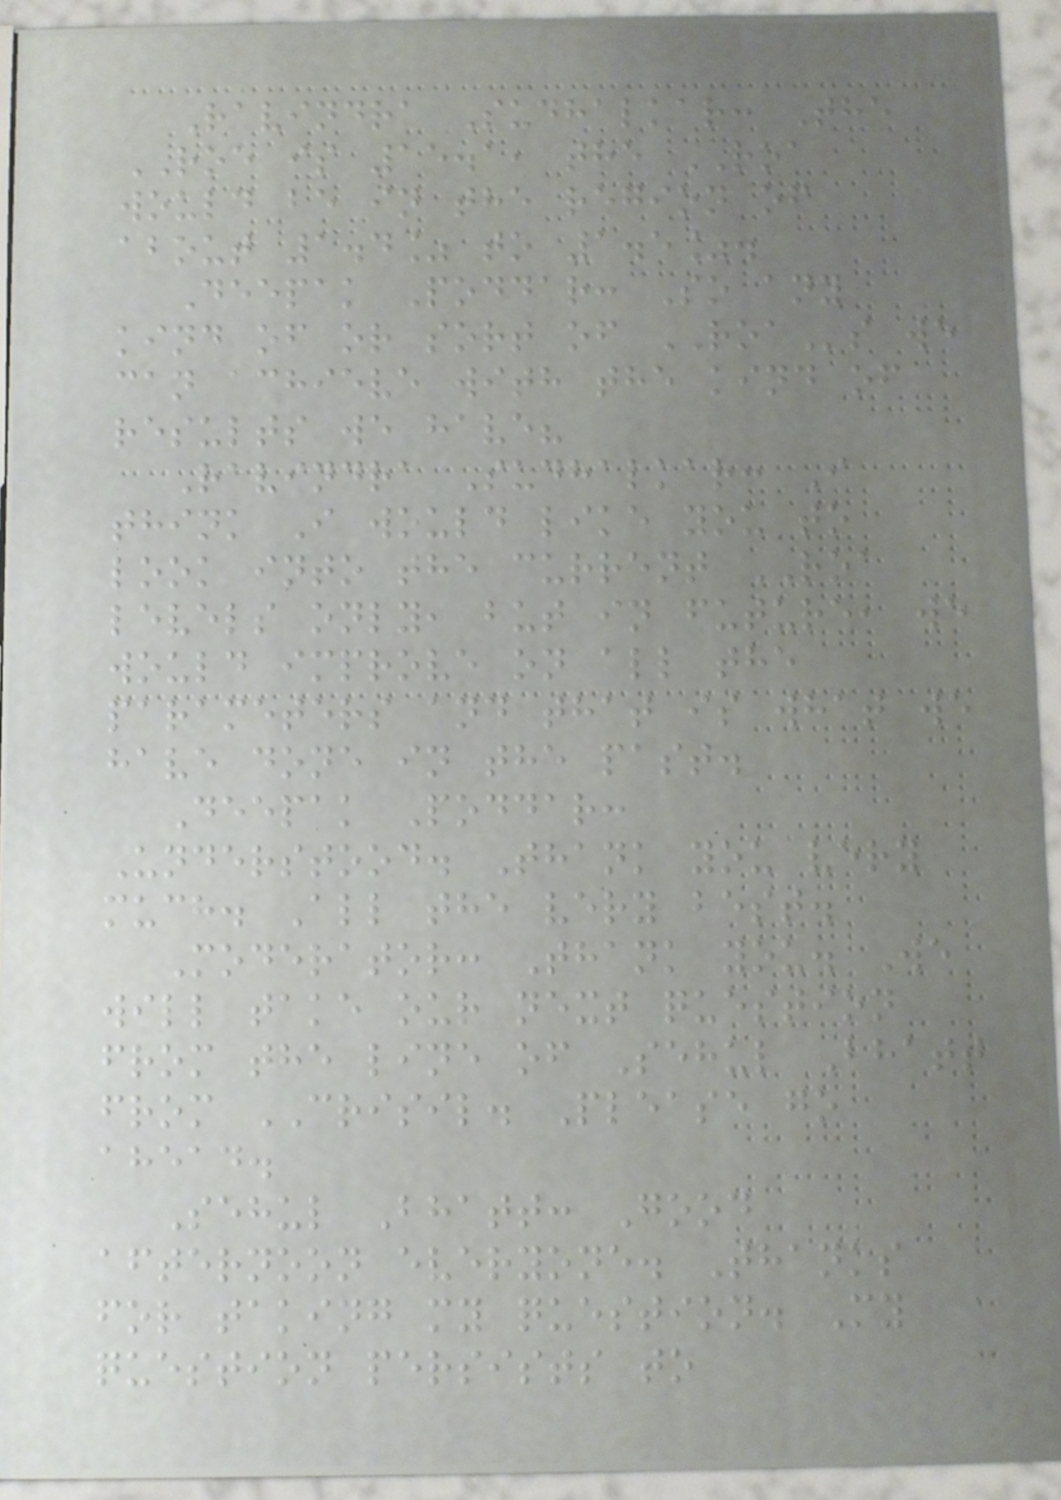Ravindra Sudhalkar: The
ROE is 15.1, the ROA
would be in the region of
about 1.4% to 1.5%.
Deepak Poddar: So any
kind of or sort of ROAs we
can achieve with the kind of
results we have?
Ravindra Sudhalkar: I
think I would like you to
look into the current ROA
levels only, but in future, we
would improve on all the
parameters and that is what we
have done in the past.
Deepak Poddar:
Understood. Thank you very
much. All the very best.
Moderator: Thank you. We
will take our next question
from the line of Sehul Bhatt
from CRISIL. Please go
ahead.
Sehul Bhatt: Good
afternoon everyone. Thanks
for taking my question. My
question persists to
